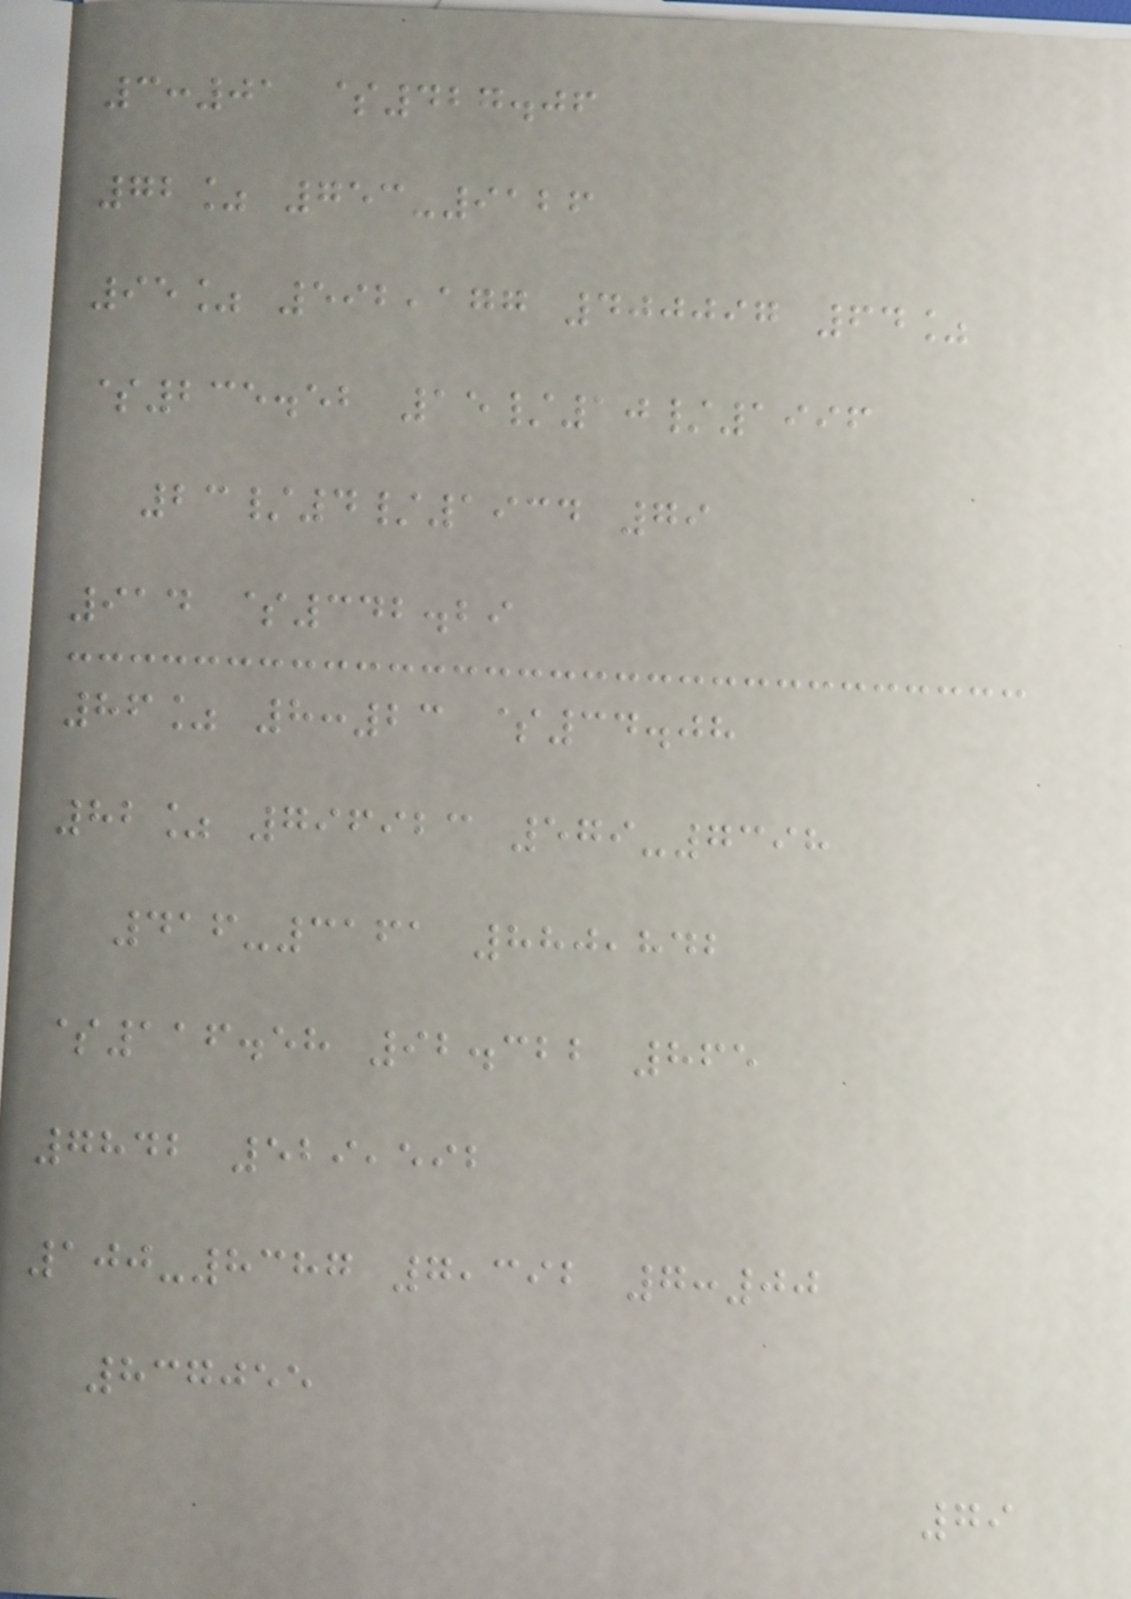3:01 $427.06
72% 753-9126
95% 592,177 400097 64%
$235.52 15/10/1996
23/4/1934 79
914 $342.29
86% 8:23 $34.08
82% 796923 579-7398
416-3161 880,842
$116.58 92.322 865
7842 529,592
100-8387 7,392 7:00
837055
79
